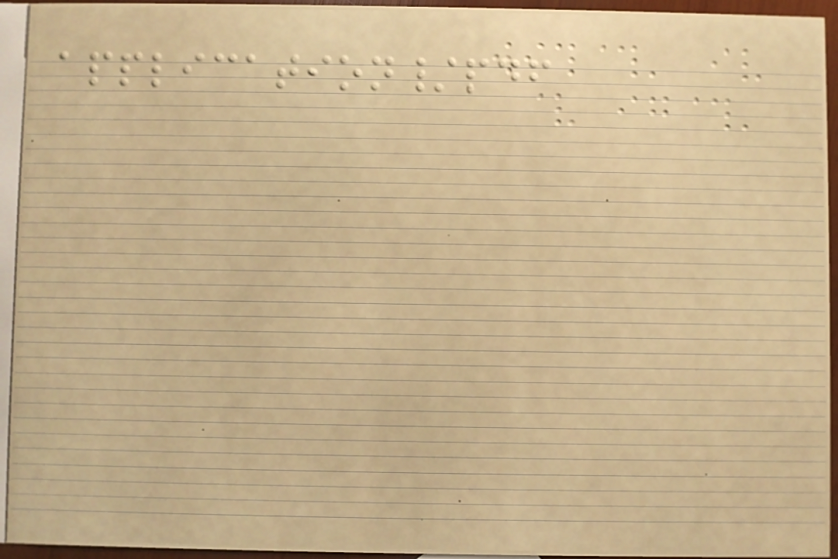application/pdf
